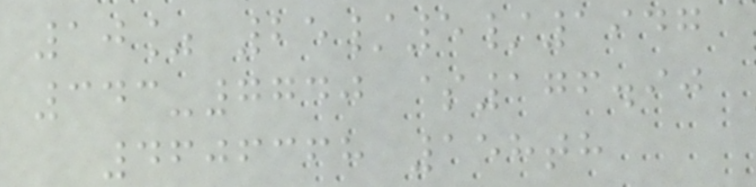10% 25/5/1947
343-7740 $176.90
4606368 158th
